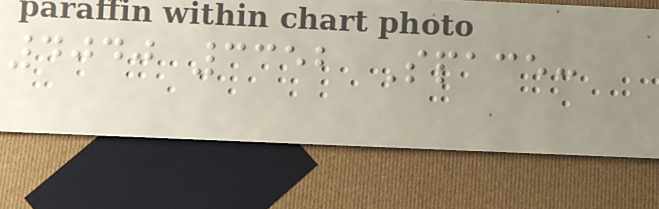4040 3352 Space:
